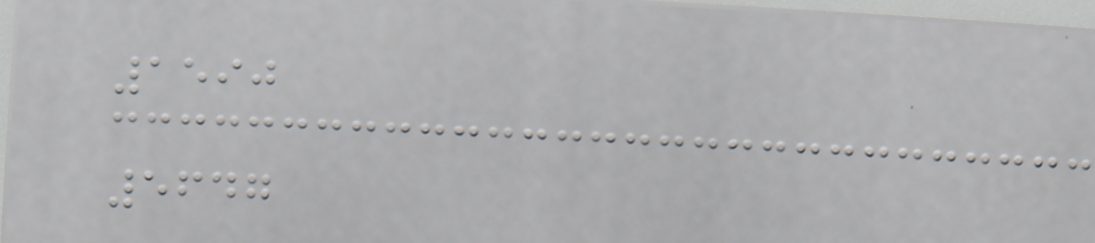1590
5647
